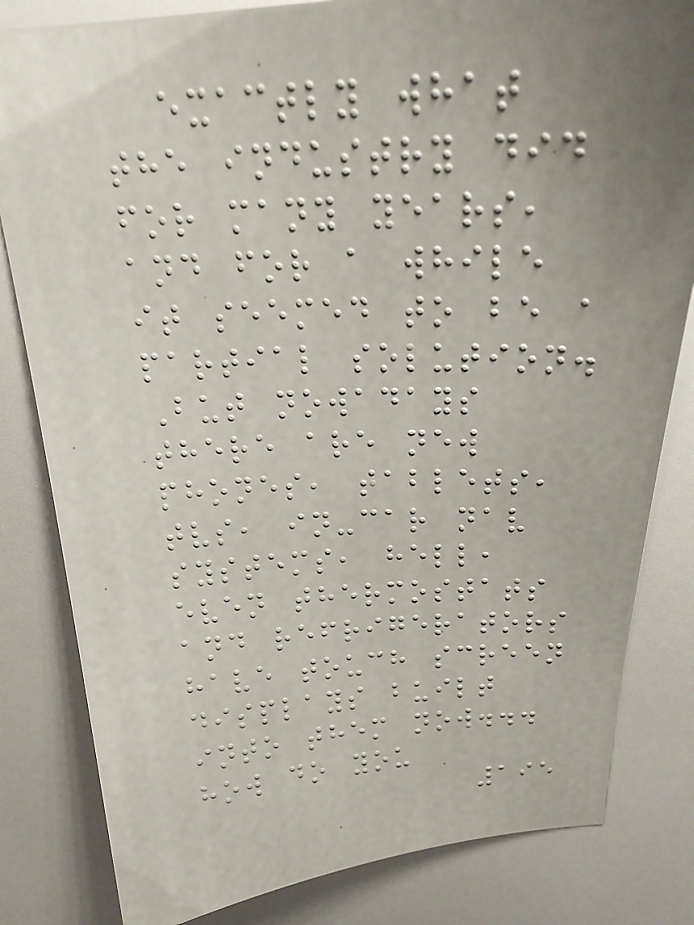exactly what
the industry did
for many years,
and for a while
it seemed to be a
partial solution.
But nowadays
there are new
phones, tablets,
tvs, in-car nav
systems, hell,
even thermostats
and refrigerators
have touch screen
displays built
into them now...
how do you
195
